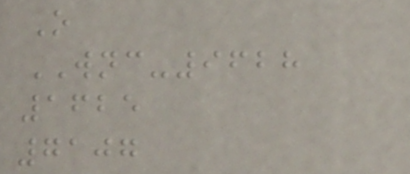O
WNC-9628
1625
7107
